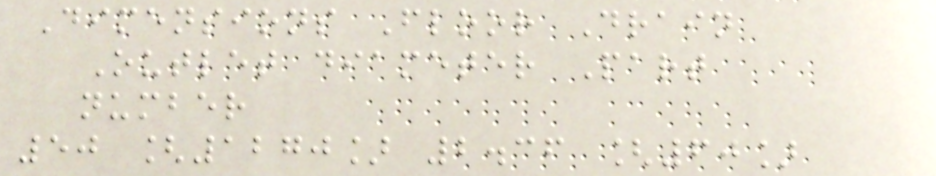Dimensions Floor Drain
Outlet diameter Part
number
50 [1270] 2.36 [60]
